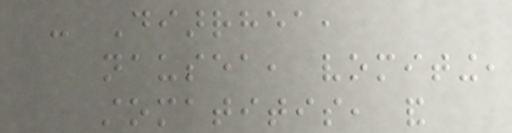- Diarrhea,
nausea, vomiting,
stomatitis, and
